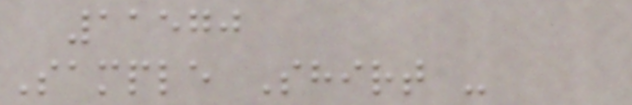11570
Sample Shirt -
